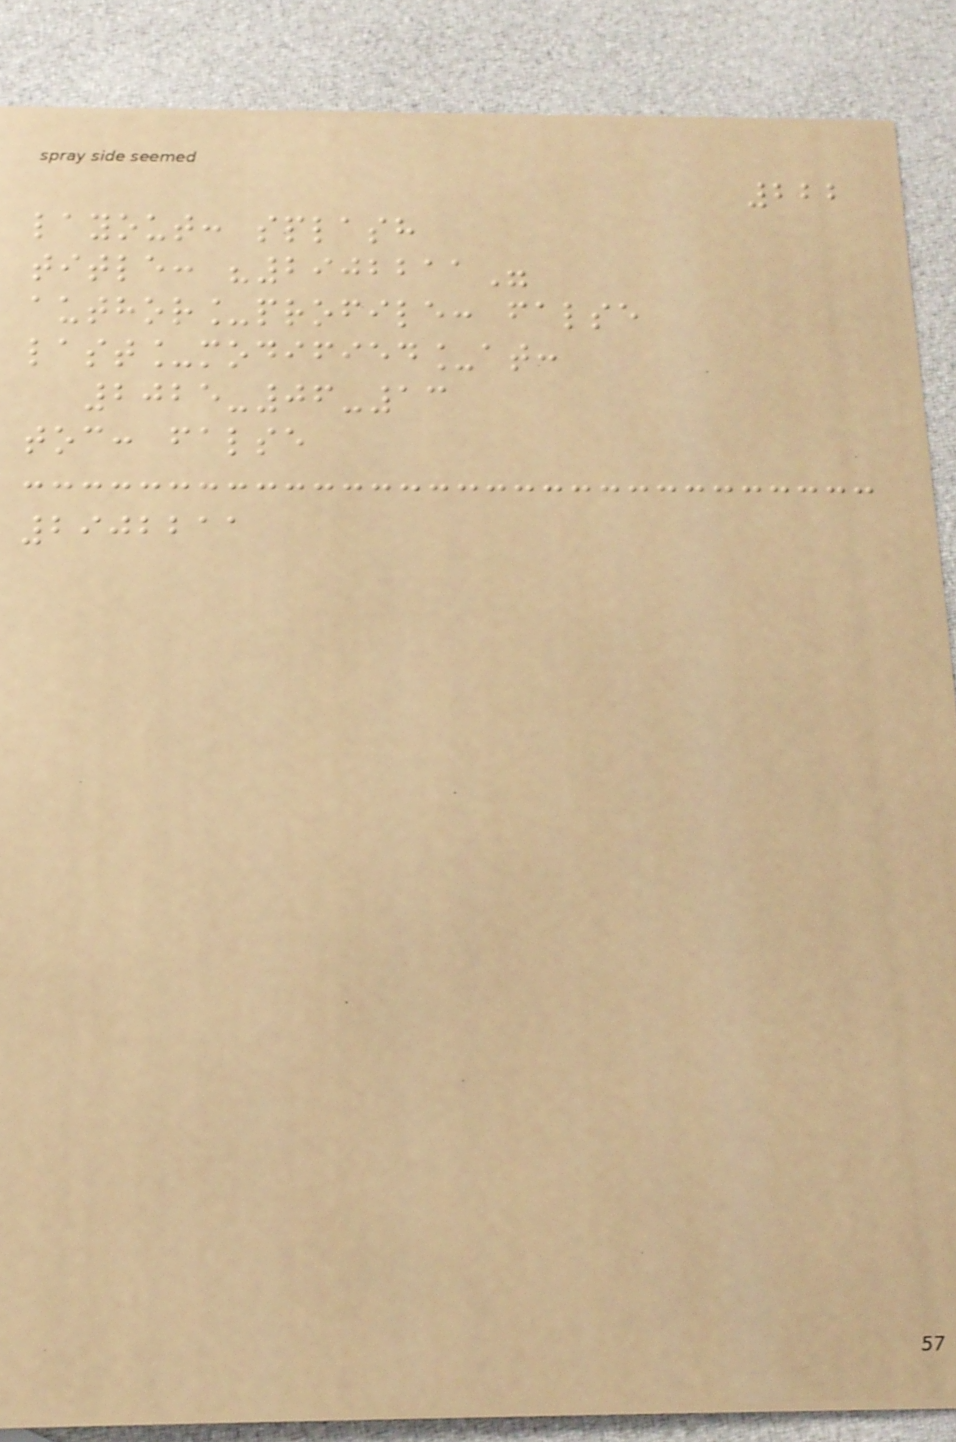222
layout: splash
title: "2902211"
author_profile: false
last_modified_at:
2025-06-13
toc: false
2902211
